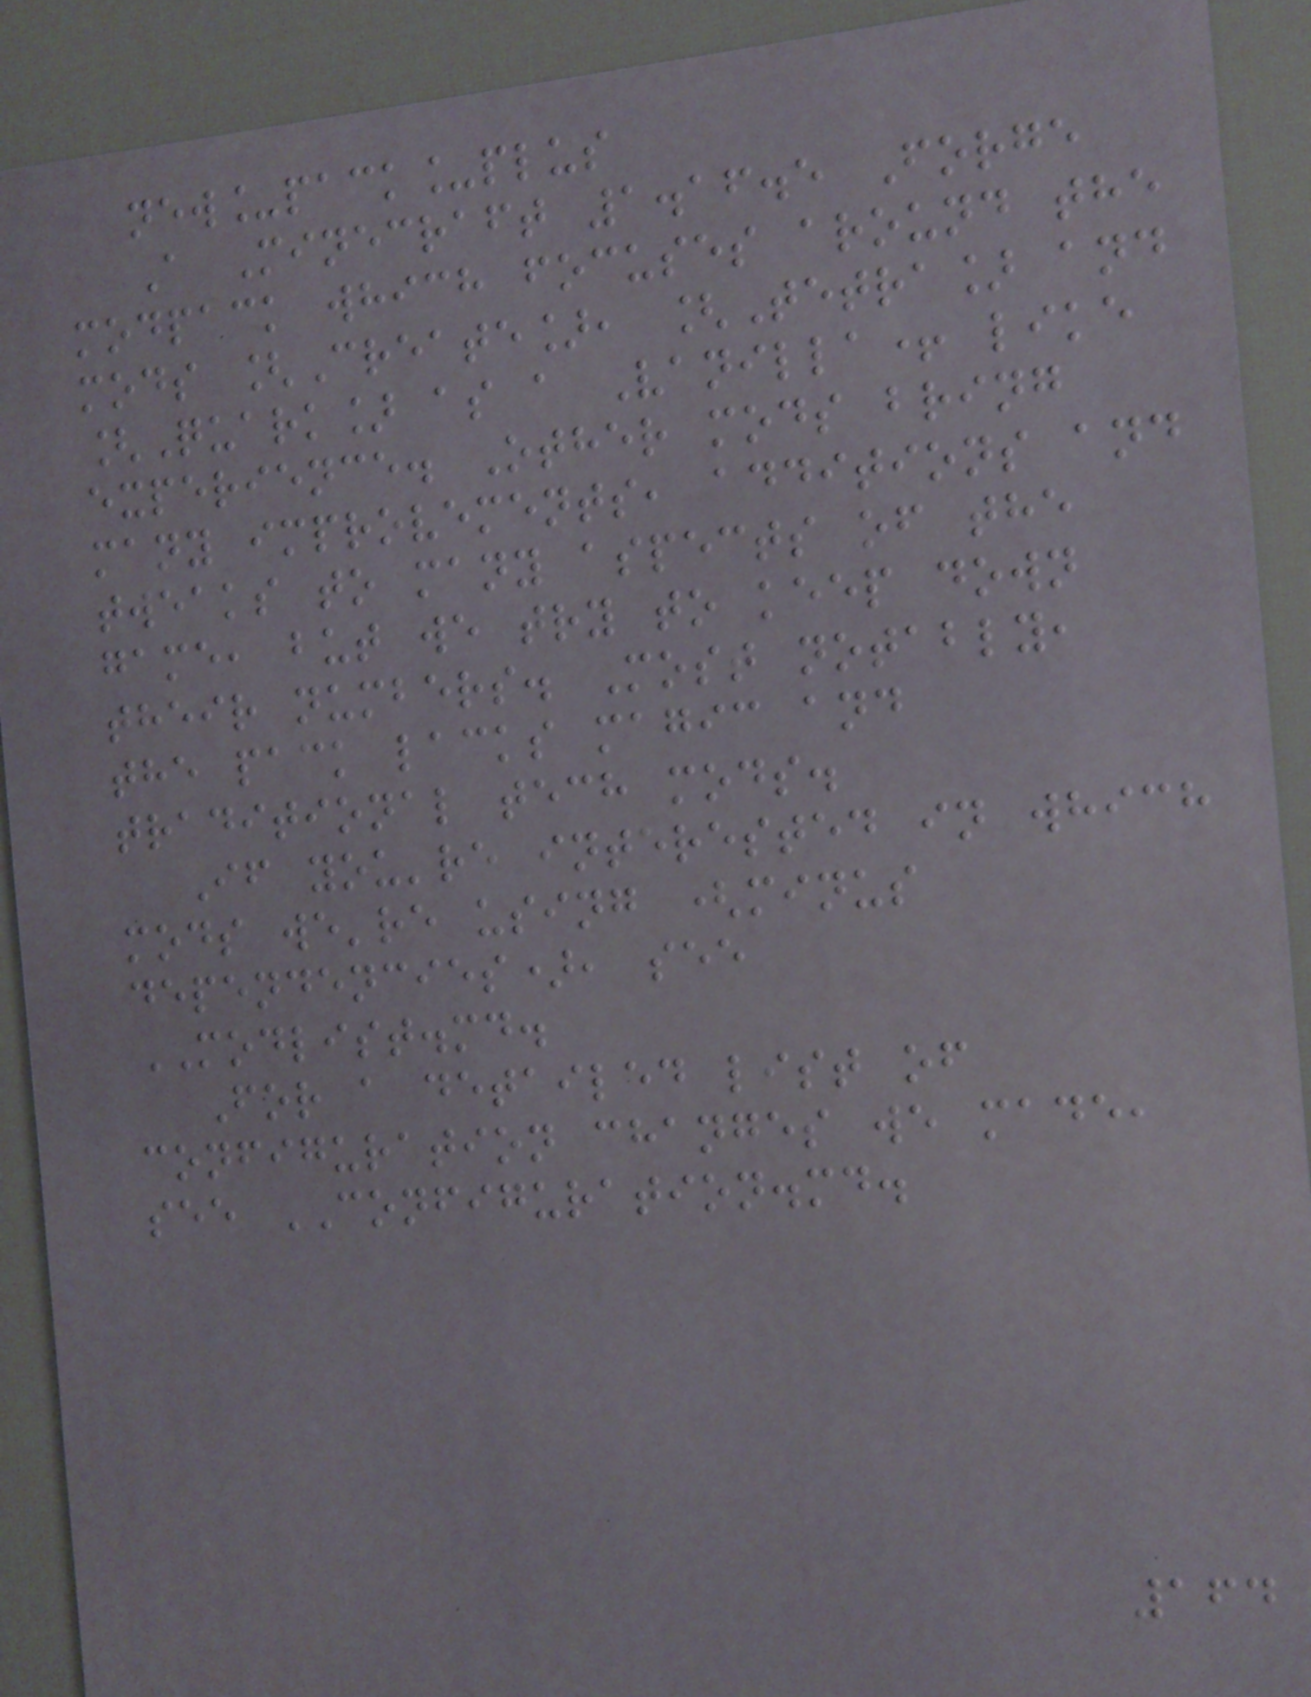new_pack_plus
A Minecraft 1.16.5 Forge
modpack which focuses around the
mods [Create], [Tetra] and
[Quark] as a Vanilla+ like
experience. Other mods bring
many improvements, additions and
tweaks to many aspects of the
game, but we try to keep down
their numbers. Most notably,
the pack lacks magic and
traditional tech mods.
If you're interested in which
mods we're using (minus
dependencies), see
MODLIST.md.
For a detailed list of
configuration changes we made,
see CONFIGURATION.md.
164
